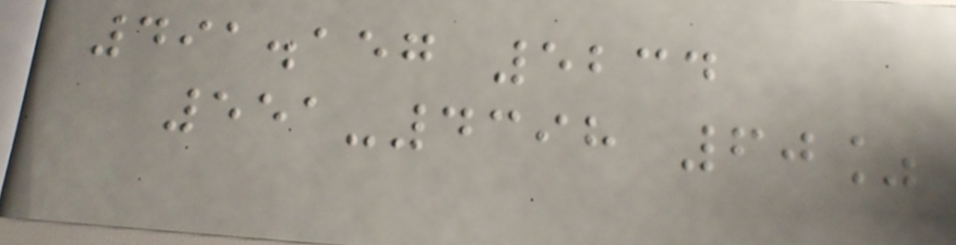491.157 5234
551-4398 60%
